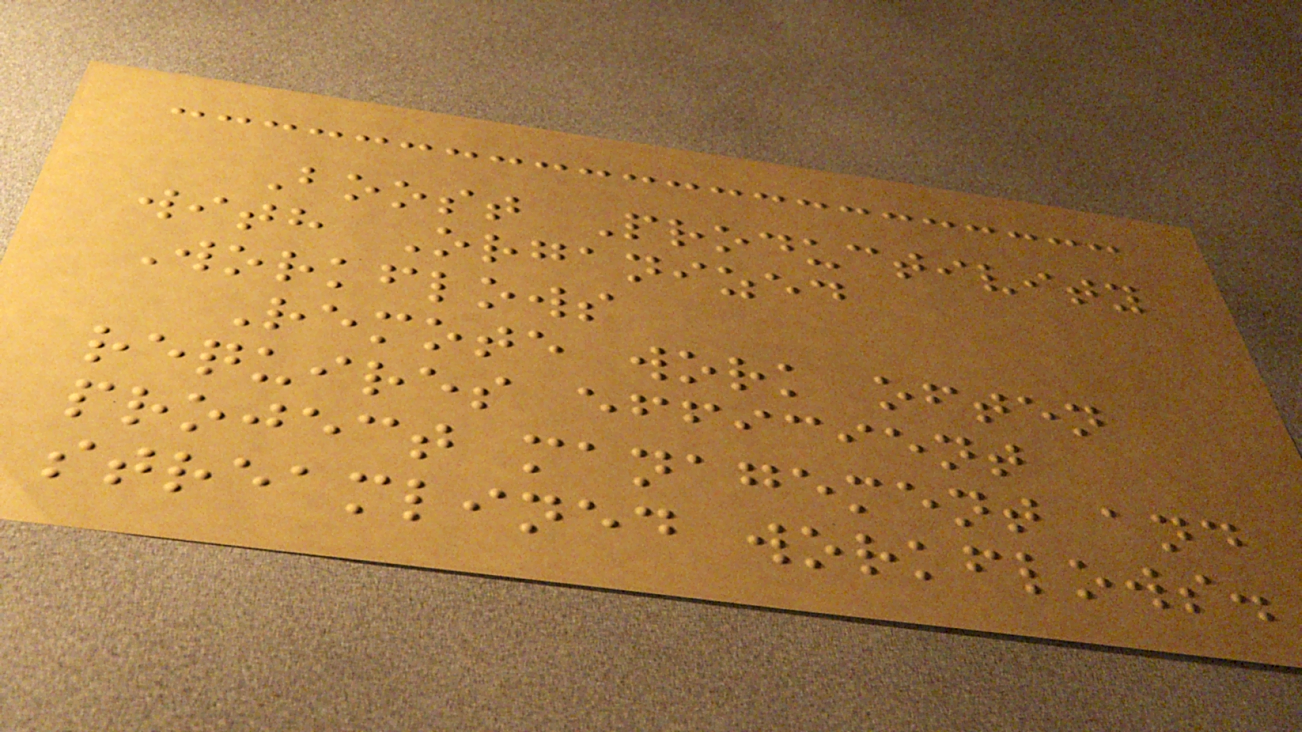Boost Productivity
with Organized
Workflows
Remote work often
requires efficient
project management and
streamlined workflows.
